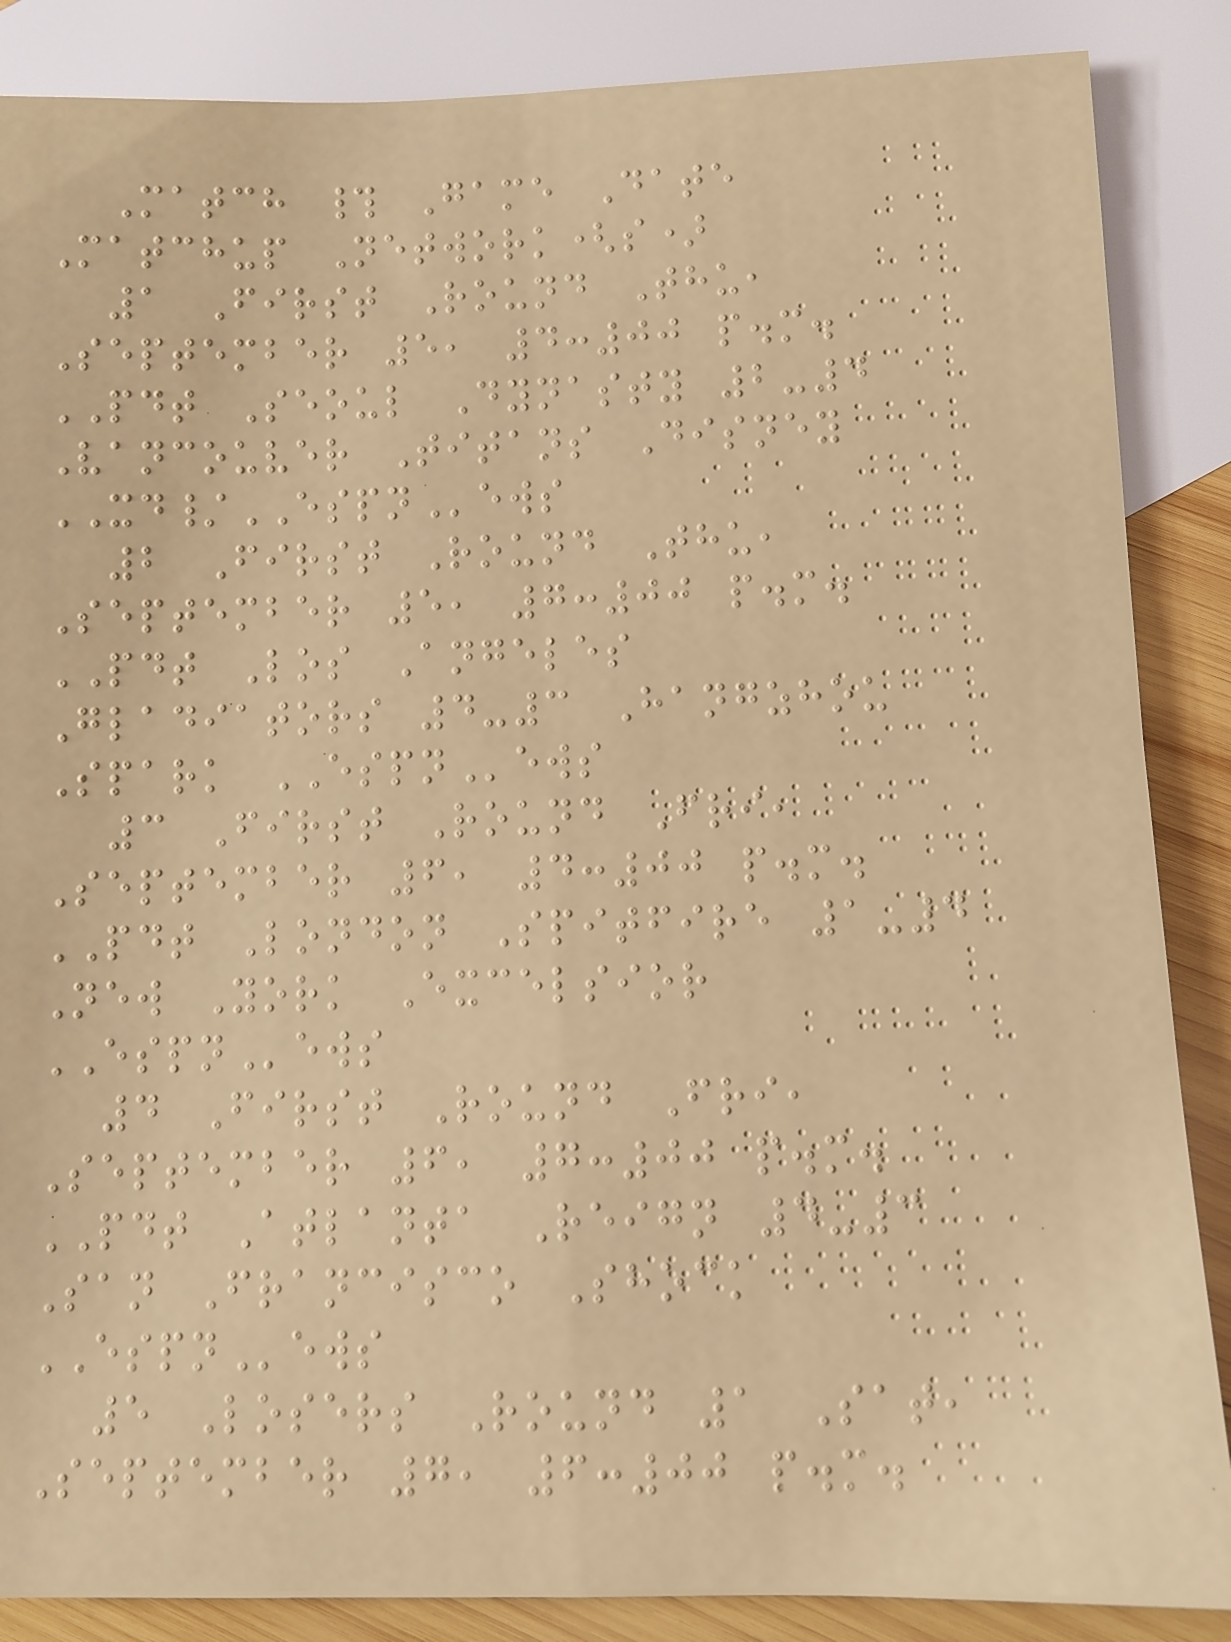Match # Game Date
Matchup Network(s)
1 First Round Thu,
September 5, 4:00 p.m.
PDT Seoul Dynasty 2-4
Vancouver Titans Disney
XD/ESPNews
2 First Round Thu,
September 5, 7:00 p.m.
PDT Los Angeles
Gladiators 4-3 Hangzhou
Spark ESPNews
3 First Round Fri,
September 6, 4:00 p.m.
PDT London Spitfire 1-4
New York Excelsior
ESPNews
4 First Round Fri,
September 6, 7:00 p.m.
PDT Atlanta Reign 4-3
San Francisco Shock
ESPNews
5 Losers Round 1 Sat,
September 7, 6:00 p.m.
